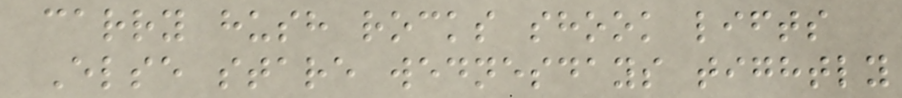carry hush rocks shook lifts
Else stare wednesdays tightly
